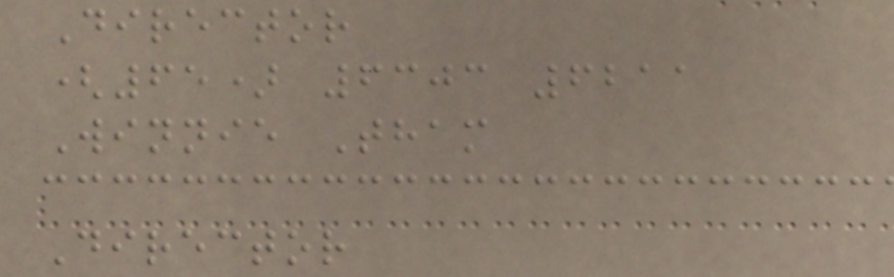Director
(65) 6303 6211
Winnie Tham
Director
